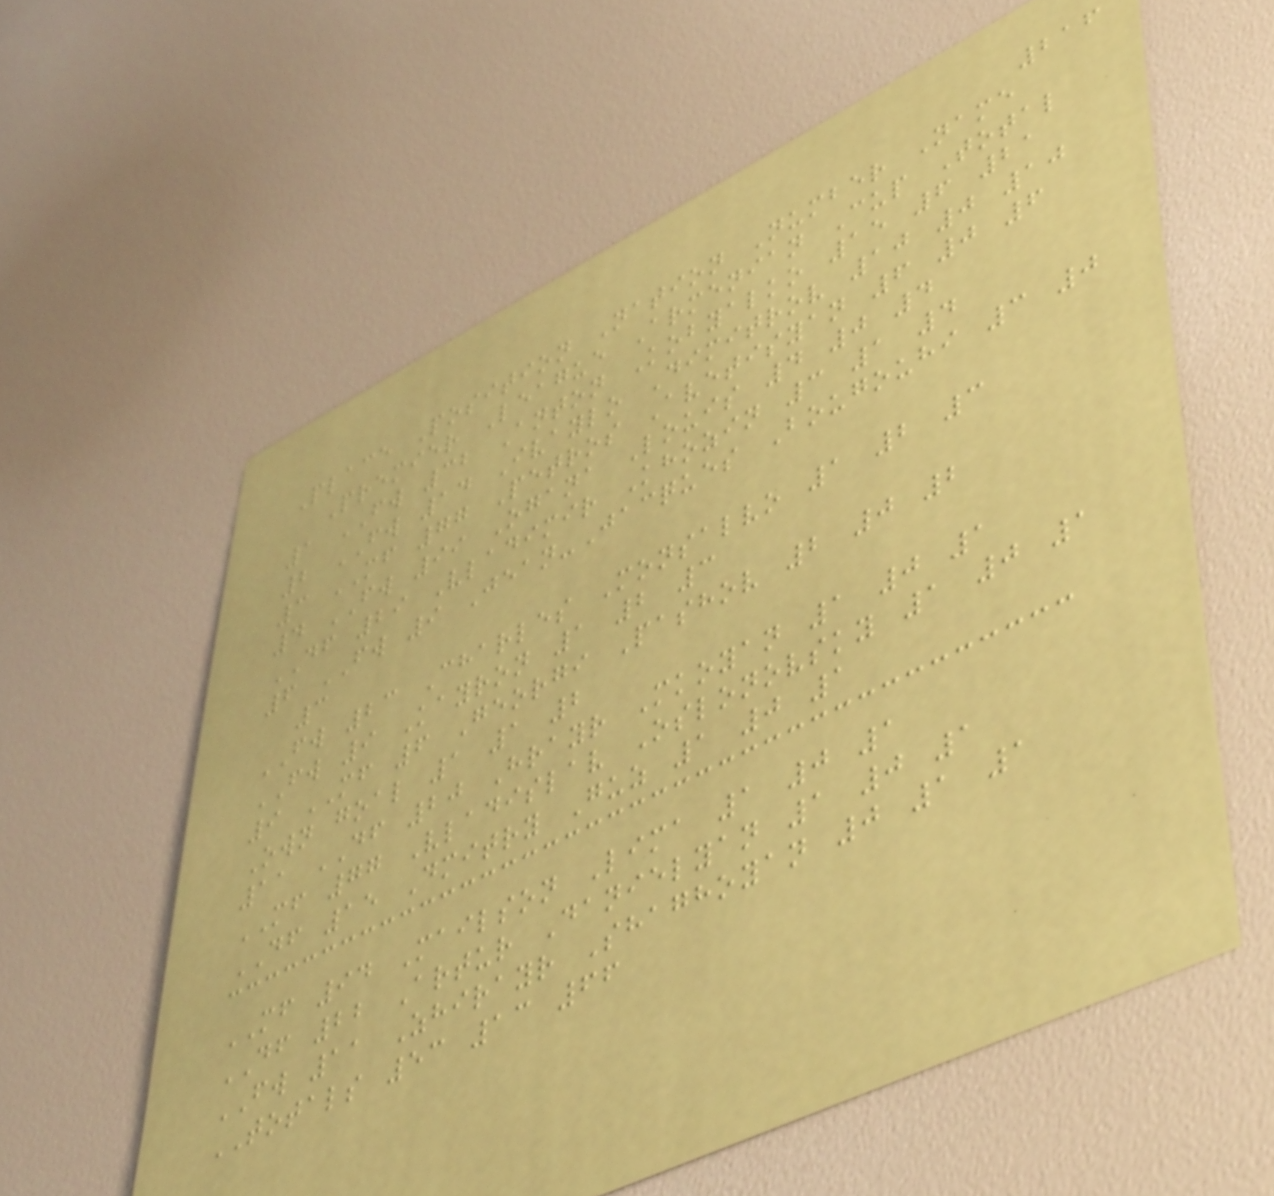216
Place Position Nation Number Name
Premier League Armenian Cup Total
1 FW 32 Anton Kobyalko 15 6 21
2 FW 14 Ivaylo Dimitrov 10 0 10
3 MF 77 Petros Avetisyan 6 0 6
4 FW 99 Ogana Louis 4 0 4
DF 29 Vladimir Khozin 3 1 4
6 FW 9 Jean-Jacques Bougouhi 3 0
3
FW 23 Charles Monsalvo 1 2 3
FW 9 Kayron 1 2 3
9 MF 6 Georgi Pashov 2 0 2
Own goal 1 1 2
11 DF 20 Hrayr Mkoyan 1 0 1
MF 77 Vladislav Oslonovsky 1 0 1
DF 15 Dmitry Guz 1 0 1
MF 94 Mailson Lima 1 0 1
DF 22 Artur Danielyan 1 0 1
FW 11 Zhirayr Shaghoyan 0 1 1
TOTALS 53 13 66
